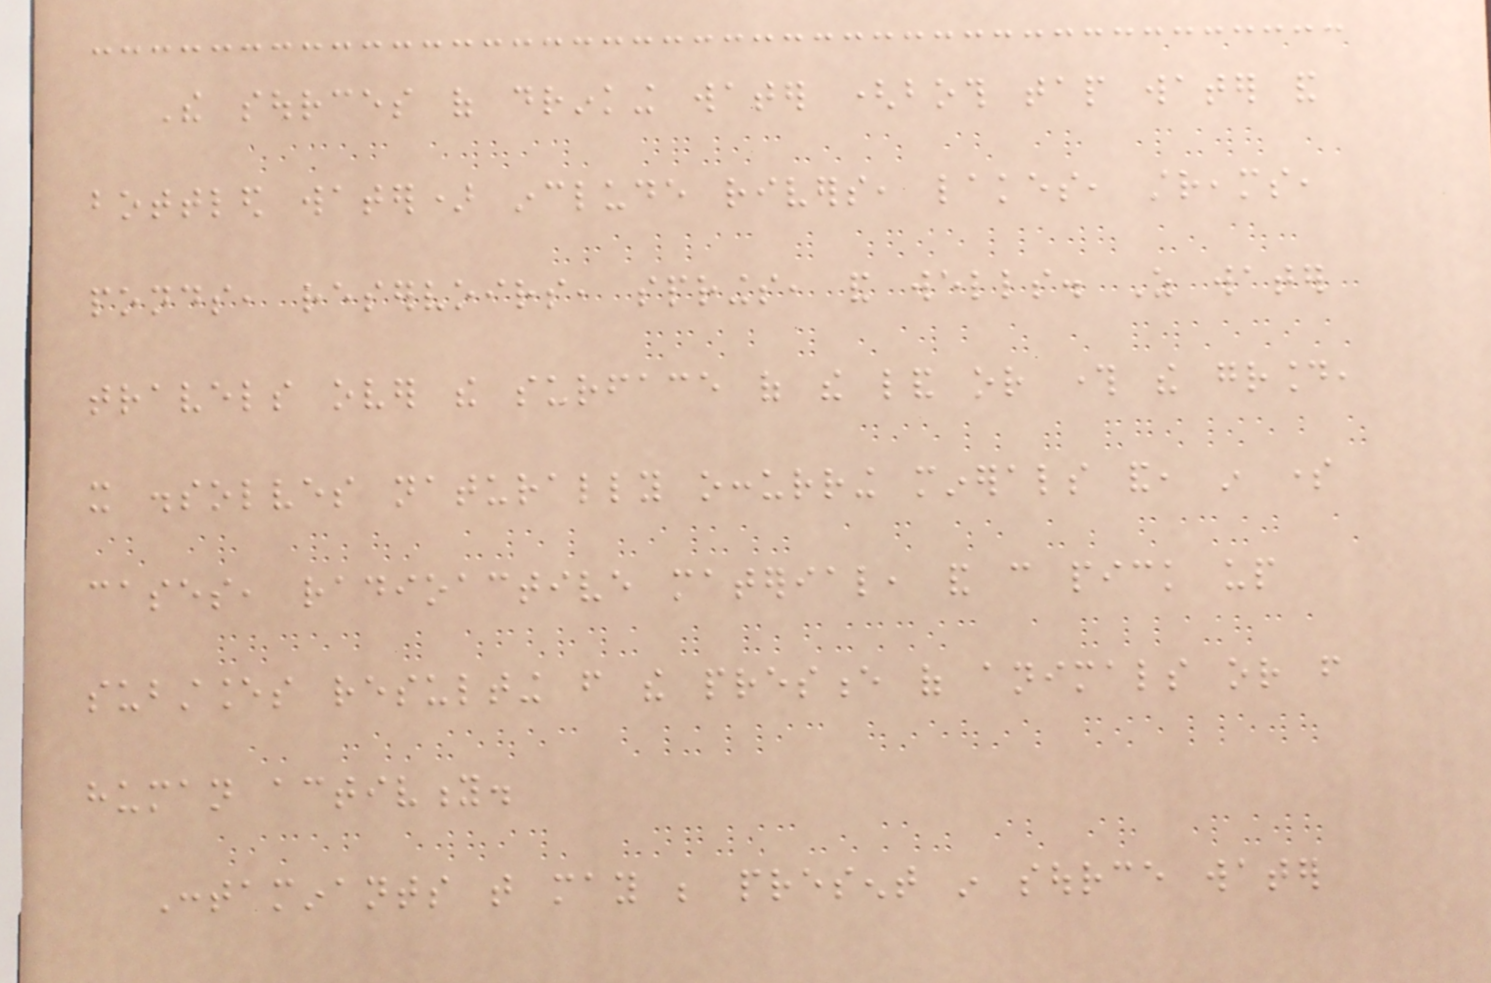The sources of drinking water (both tap water and
bottled water) include rivers, lakes, streams,
ponds, reservoirs, springs, and wells. As water
travels over the surface of the land or through the ground,
it dissolves naturally occurring minerals and, in some
cases, radioactive material, and can pick up
substances resulting from the presence of animals or from
human activity.
Contaminants that may be present in source water
